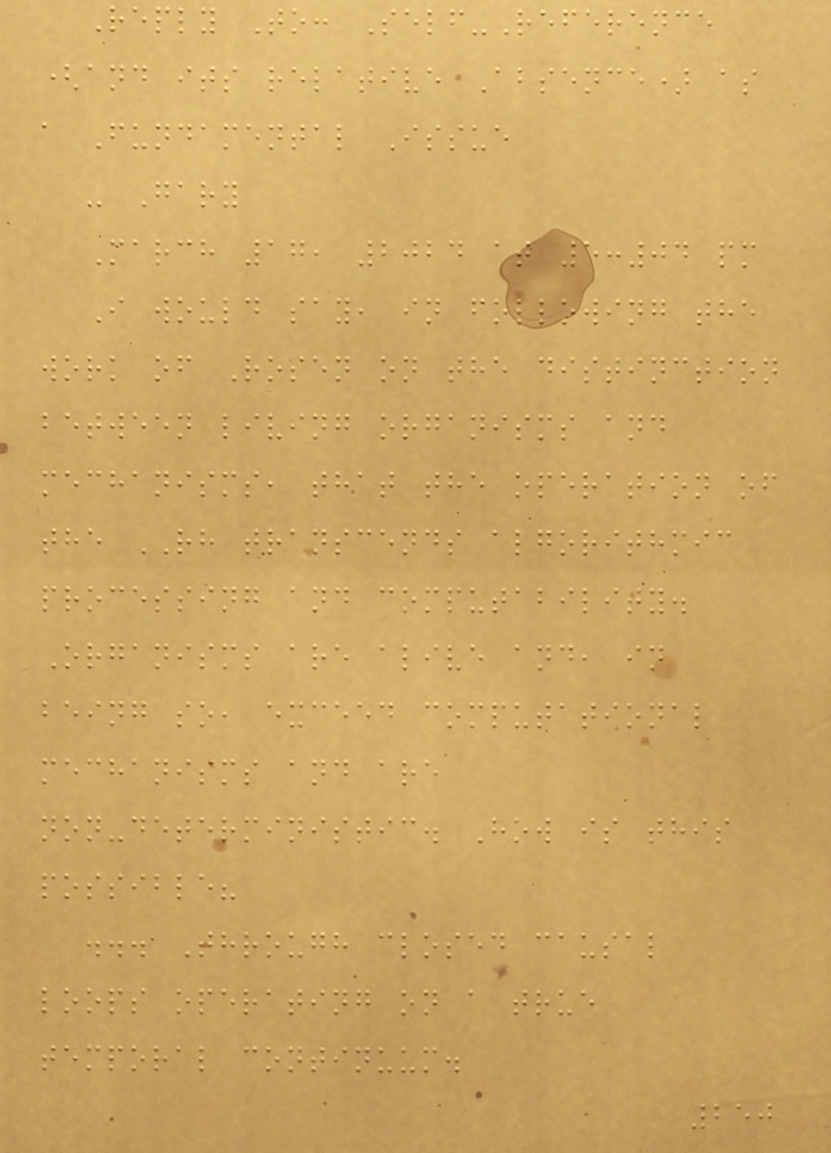Reply To: Self-Reference
(and its relative Absence) as
a Fundamental Issue
- Gary
March 17, 2024 at 5:04 pm
I would say, in following the
work of Rosen on the distinction
between living organisms and
mechanisms, that the operation of
the RH transcends algorithmic
processing and computability.
Organisms are alive and, in
being so, exceed computational
mechanisms and are
non-deterministic. How is this
possible?
... Through closed causal
loops operating on a true
temporal continuum.
250
